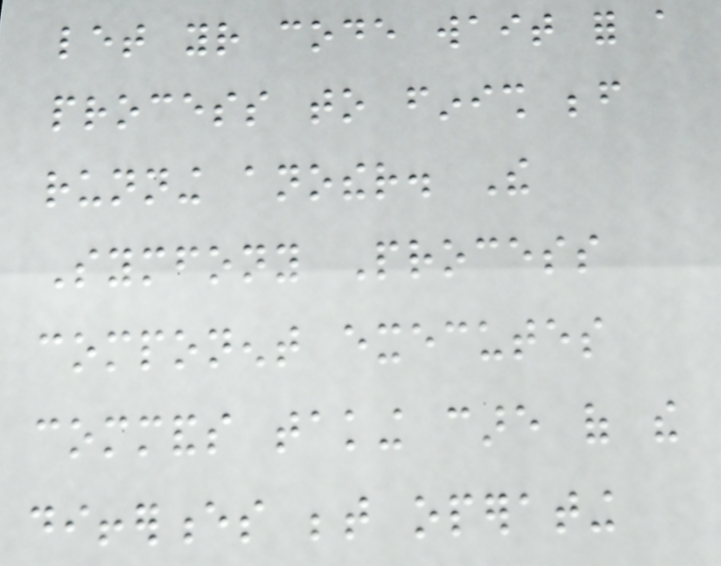let your code wait for a
process to finish before
running another. The
Symfony Process
component executes
commands taking care of the
differences between operating
